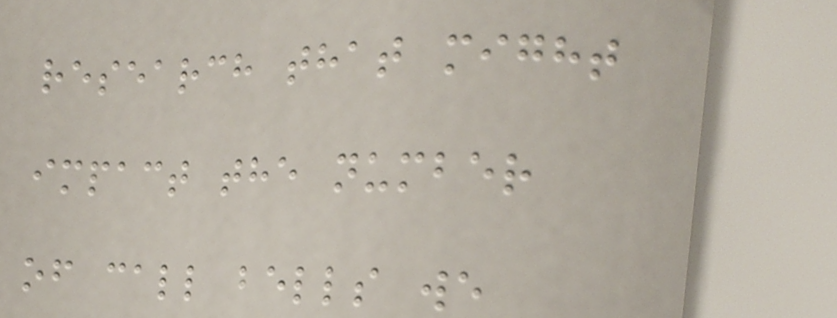research that might
impact the number
of call bells we
